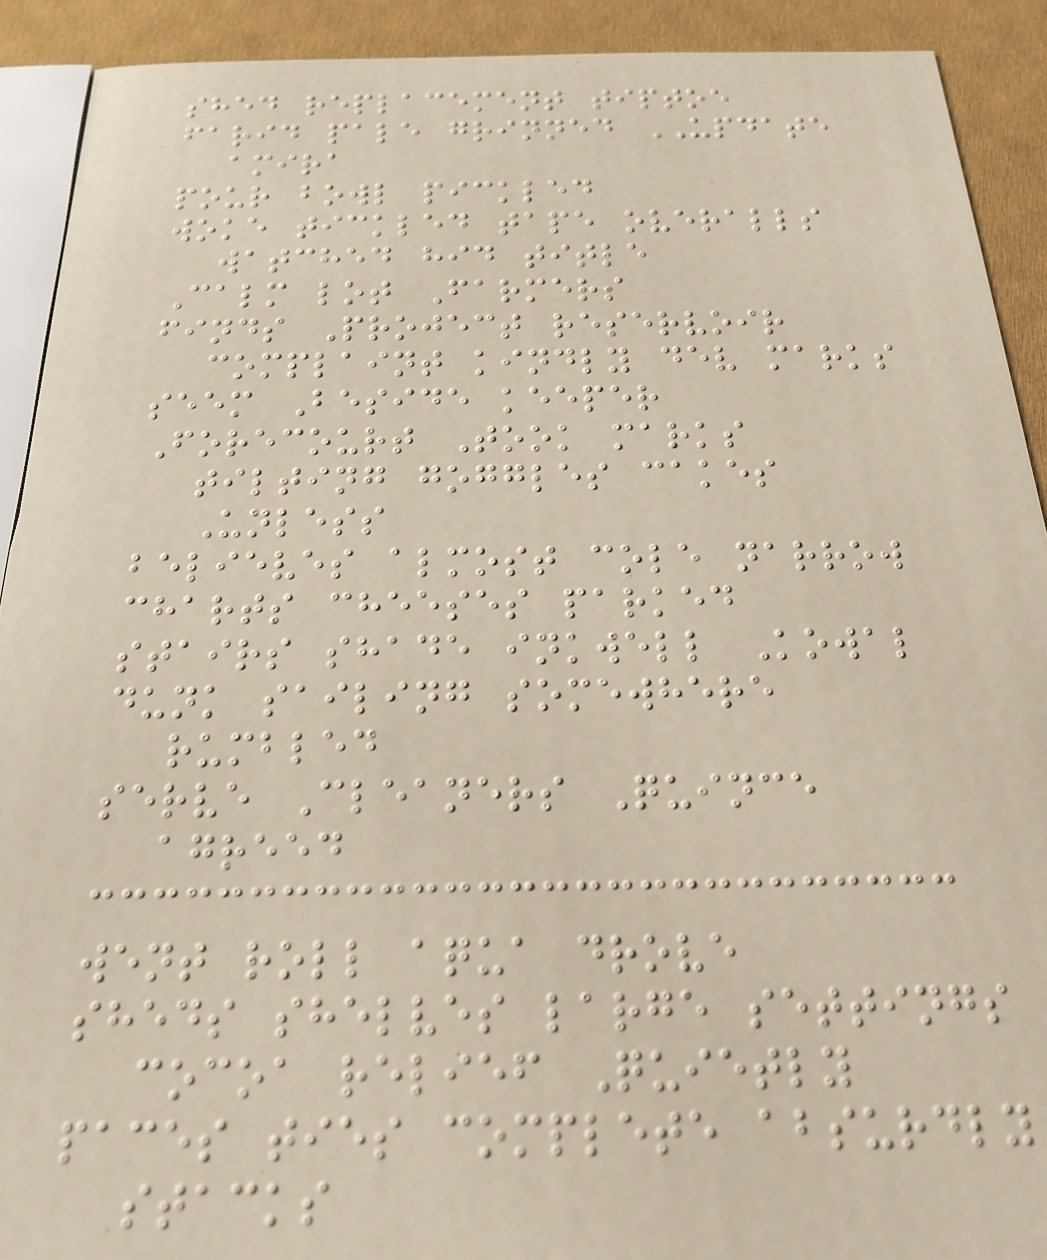shed replacement tiptoe
farid pale grinned UPDATE
amira
pour bowl pickled
woke tickled tape overalls
watched hid title
Calm lot Farmers
finds Project reservoir
complaint kindly dev marks
seem Beside keeper
Forecourt Took marks
tilting goggles cakes
Unless
believes almost cole narrow
charts cheeses parked
stairs shade inkwell Kowal
dunk sailing somewhere
rumbled
serve Cleaners Quince
agreed
went roll aqua drove
sheds shelves large settings
cocoa relief Quietly
paces ties complete absurdly
stacks
